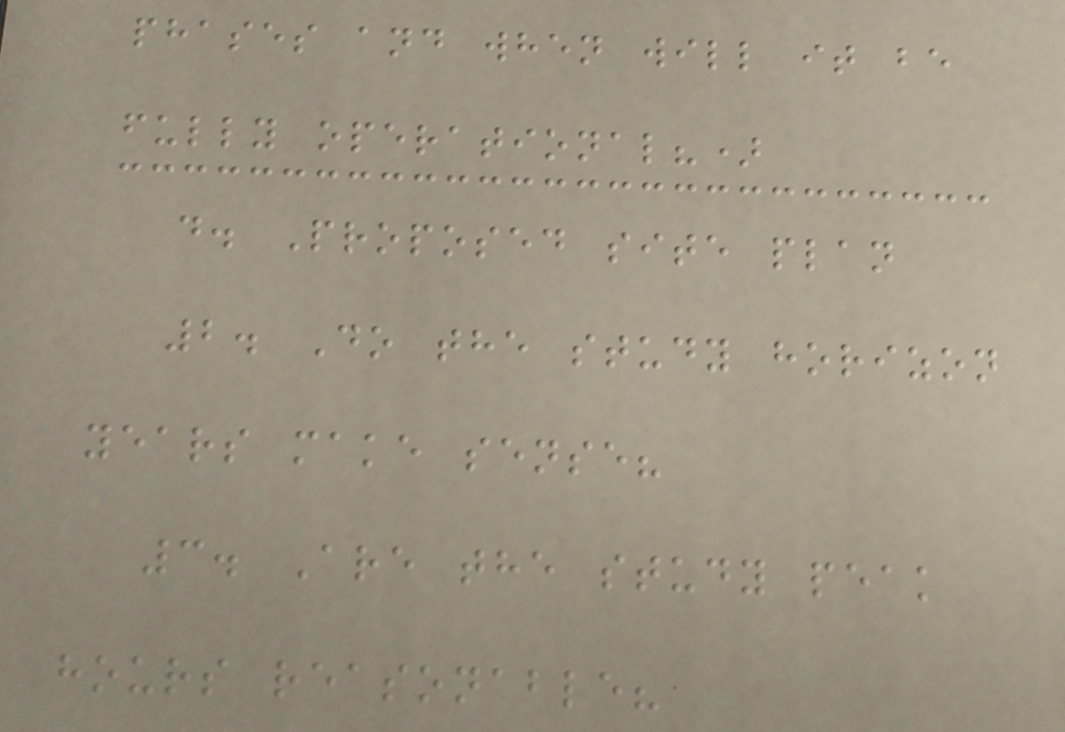phases and when will it be
fully operational?)
d. Proposed site plan
2. Do the study horizon
years make sense?
3. Are the study peak
hours reasonable?
